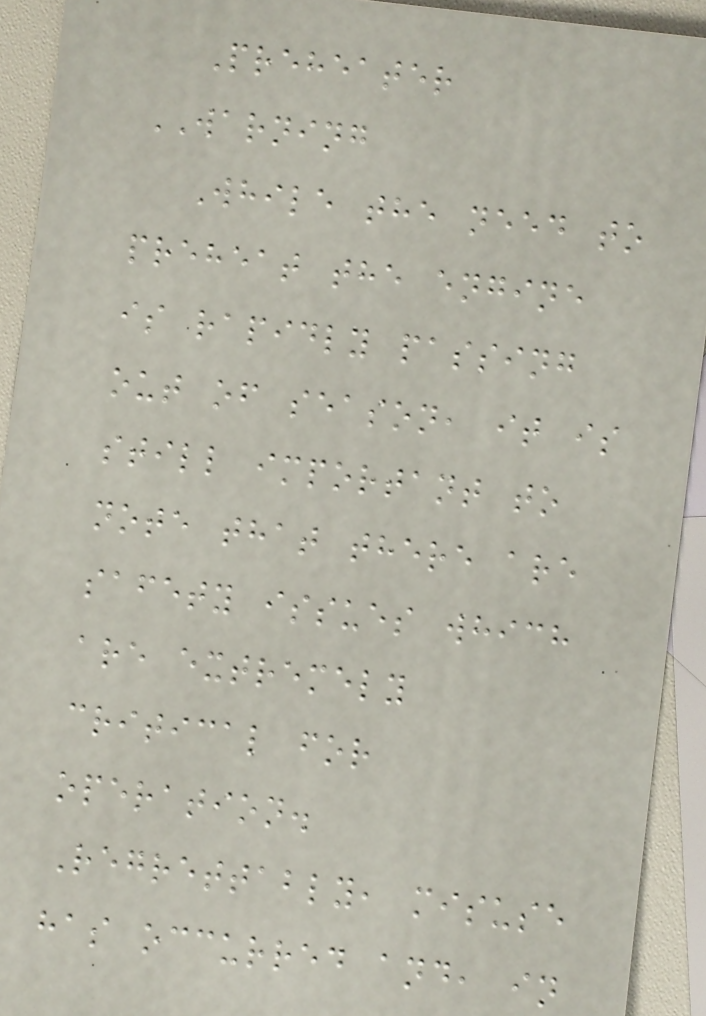Preheater
WARNING
While the need to
preheat the engine
is rapidly passing
out of season, it is
still important to
note that there are
safety issues which
are extremely
critical for
operation.
Regrettably, misuse
has occurred and, in
